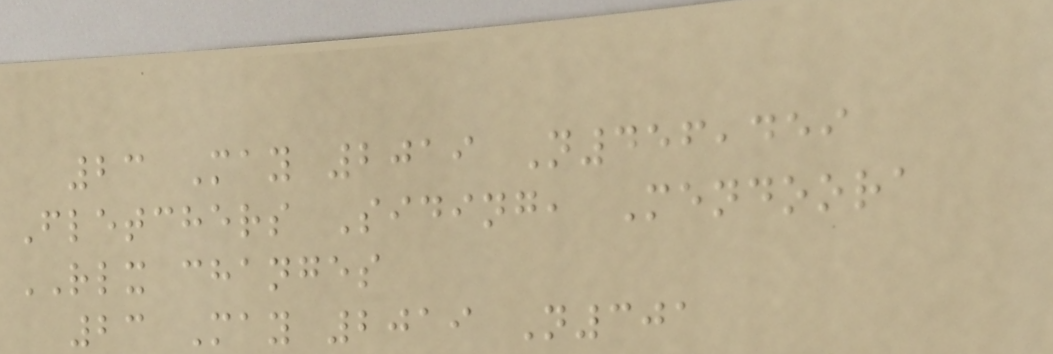23 May 2019 N456,459
Fletchers Siding, Mendoora
RLX changes
23 May 2019 N301
